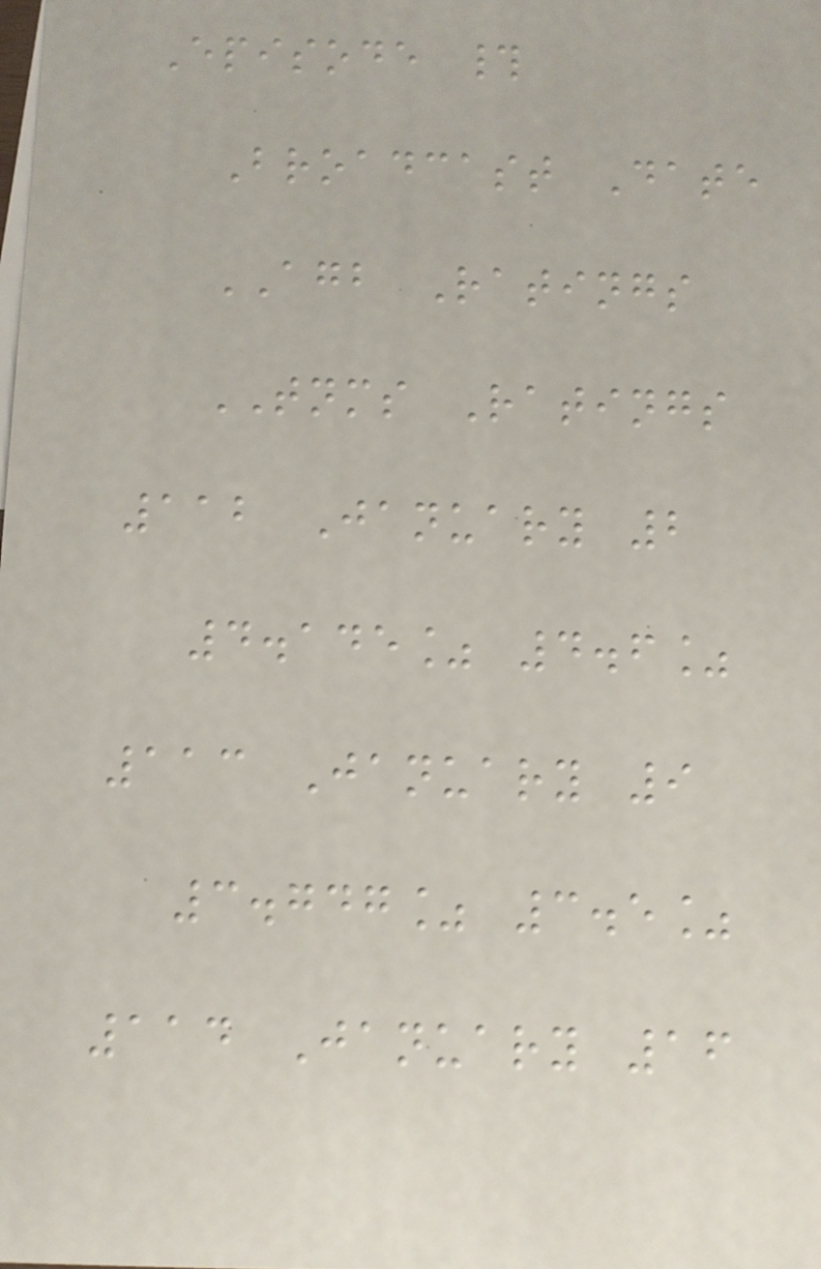Episode #
Broadcast Date
AGB Ratings
TNMS Ratings
112 January 2
4.145% 4.6%
113 January 9
3.747% 3.5%
114 January 16
